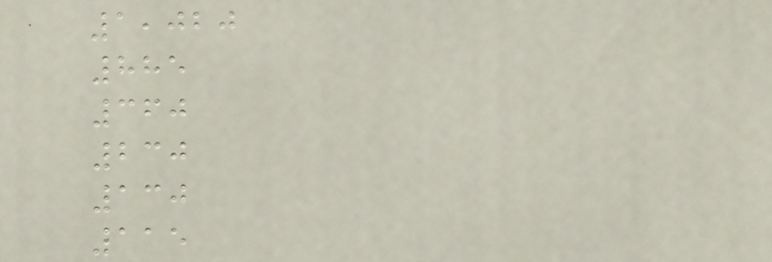1,020
885
360
230
130
115
